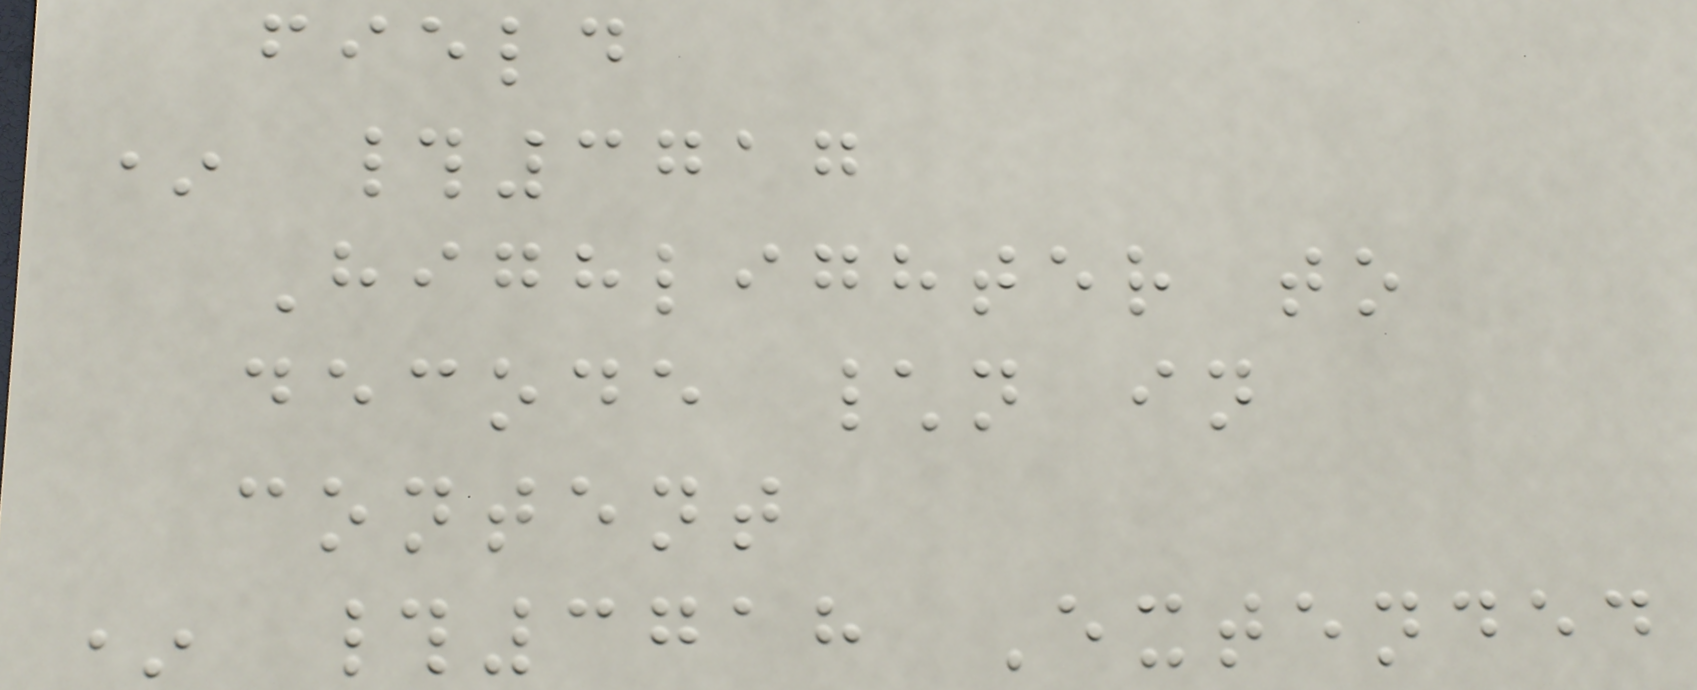field
* #3717
Highlighter to
decode \n in
content
* #3718 Extended
